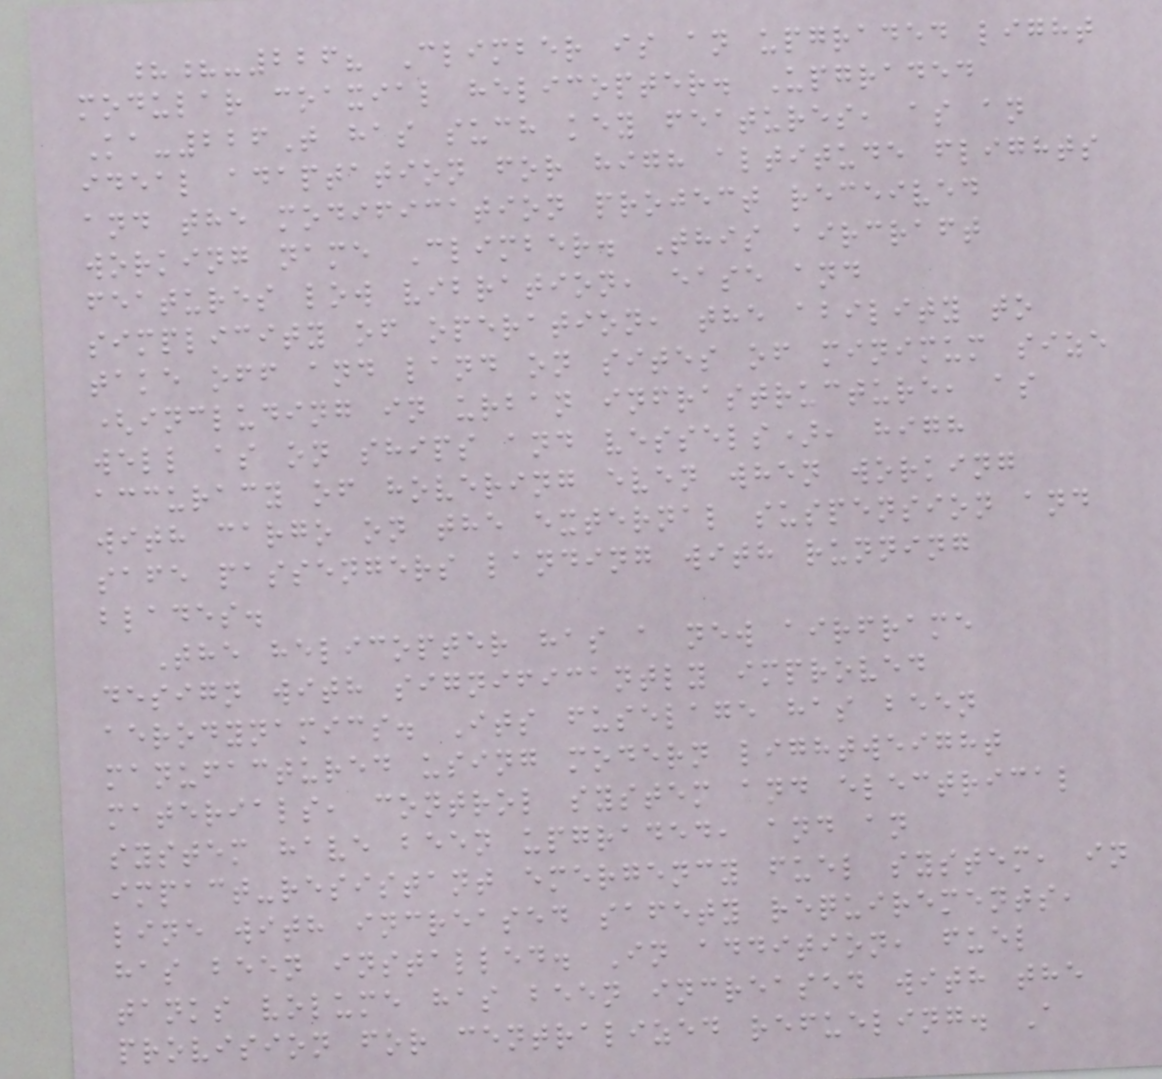??-226? Climber is an upgraded light
modular coaxial helicopter. Upgraded
Ka-226T has such key features, as an
ideal adaptation for high altitude flights
and the modification project received
working name Climber. This aircraft
features low vibration, ease and
simplicity of operation, the ability to
take off and land on sites of minimum size
(including in urban infrastructure, as
well as on ships and vessels), high
accuracy of hovering even when working
with cargo on the external suspension and
safe passengers landing with running
blades.
The helicopter has a new airframe
design with significantly improved
aerodynamics. Its fuselage has been
manufactured using modern lightweight
materials, control system and electrical
system have been upgraded, and an
impact-resistant emergency fuel system, in
line with increased safety requirements,
has been installed. In addition, fuel
tanks volume has been increased with the
provision for centralized refueling. A
